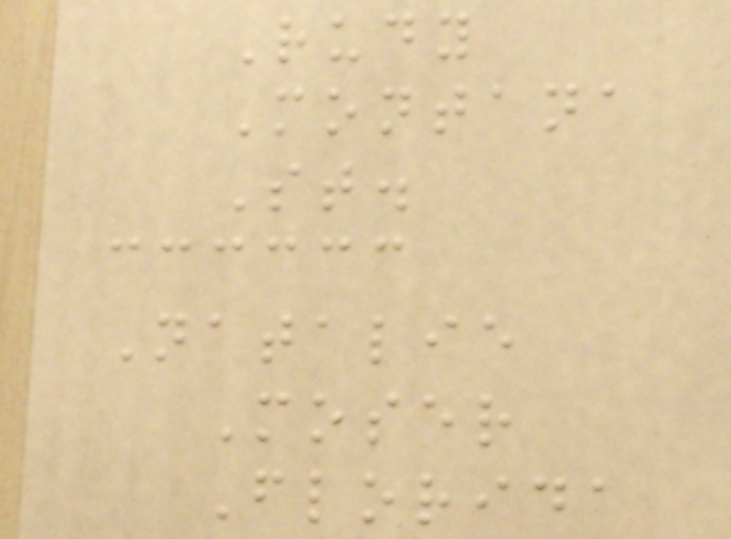Rudy
Montana
St.
Natalie
Moser
Florida
